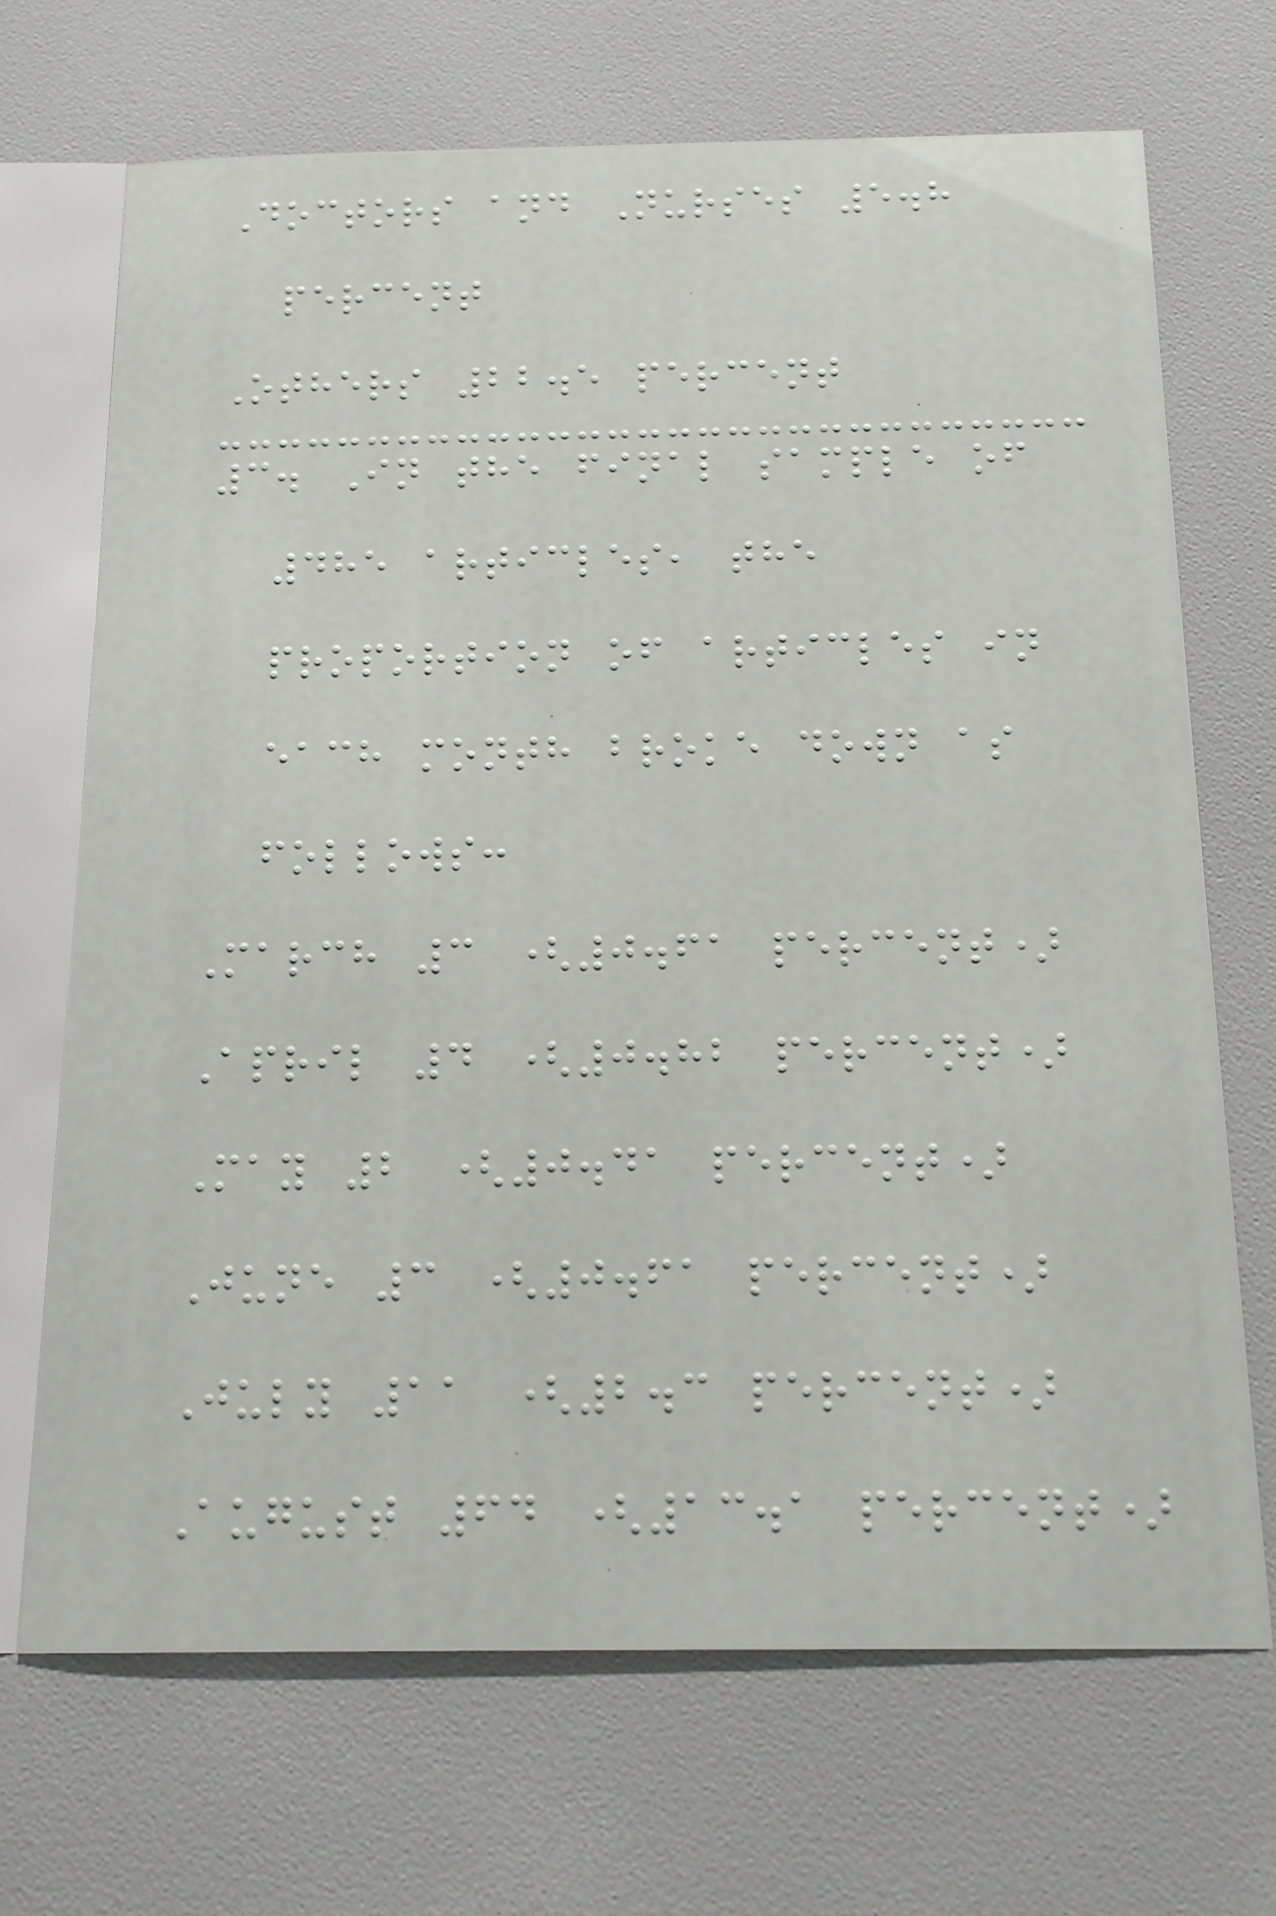Doctors and Nurses 5.8
percent
Others 22.5 percent
3. In the final sample of
485 articles, the
proportion of articles in
each month broke down as
follows:
March 3 (0.61 percent)
April 4 (0.82 percent)
May 2 (0.41 percent)
June 3 (0.61 percent)
July 11 (2.3 percent)
August 64 (13.1 percent)
